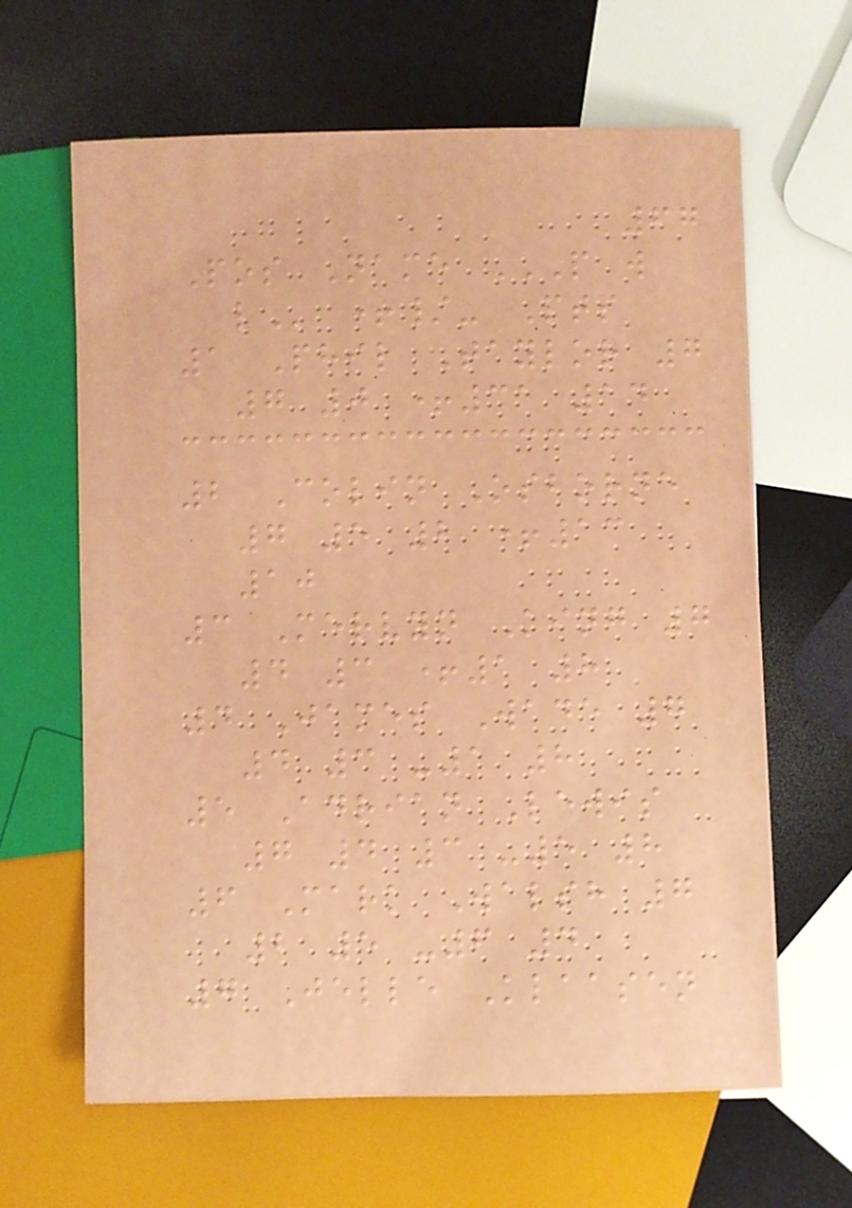67
Pos Name P W
L +/- Pts
1 Phil Taylor 7
7 0 +31 14
2 Colin Osborne
7 5 2 +13
10
3 Mervyn King 7
4 3 +1 8
4 James Wade 7
4 3 -1 8
5 Adrian Lewis
7 4 3 -5 8
6 Mark Walsh 7
2 5 -6 4
7 Jelle Klaasen
